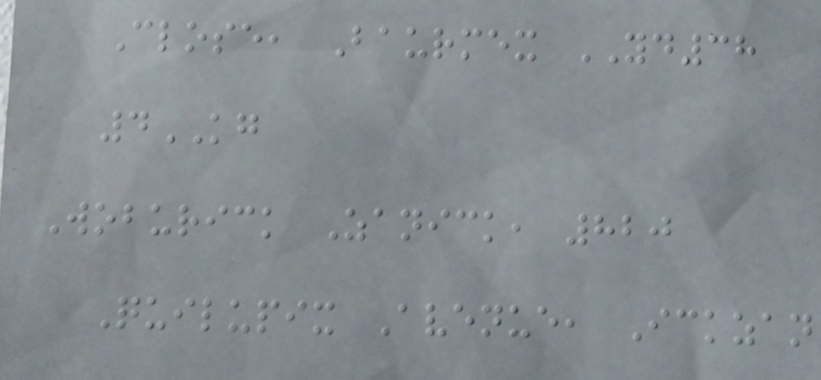Close, Baurmex YD38
4KG
Woburick Zanick, 820
Quilupix Avenue, Ickzan
